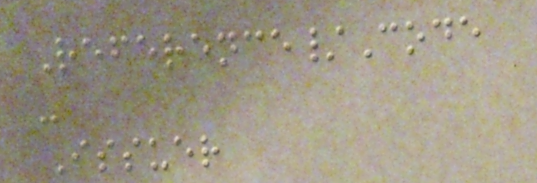Reference/Code
-
Issuer
